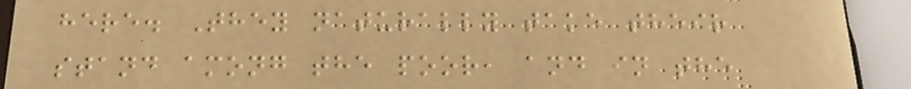here. They naturally take their
stand among the poor, and in the
